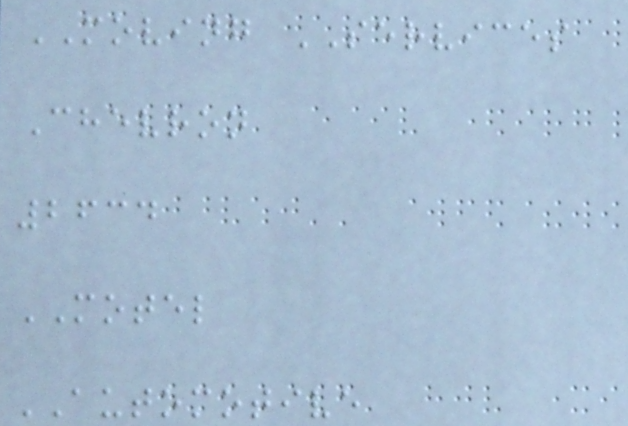MOVING SERVICES
Chevron
2634
MOTEL
AUTOMOTIVE
